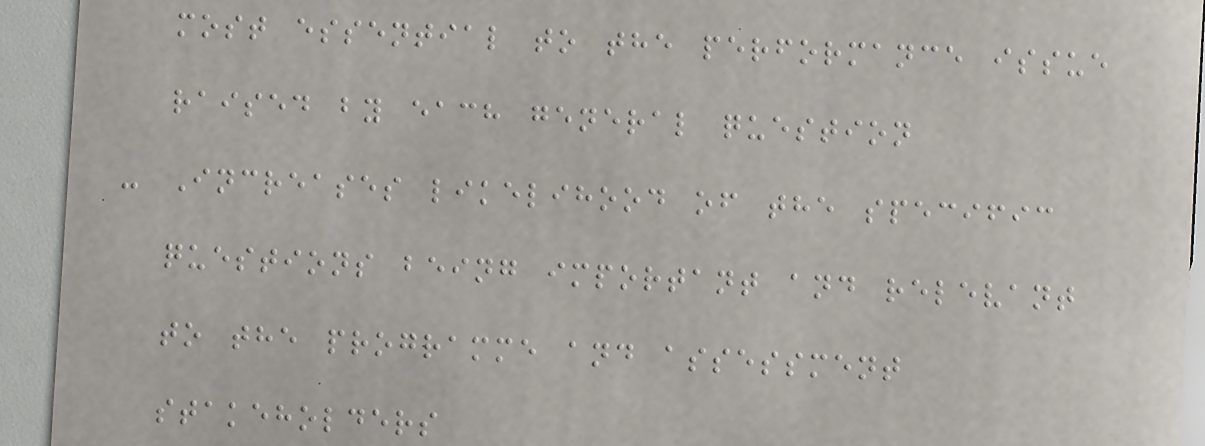most essential to the performance issue
raised by each general question
- Increases likelihood of the specific
questions being important and relevant
to the programme and assessment
stakeholders
